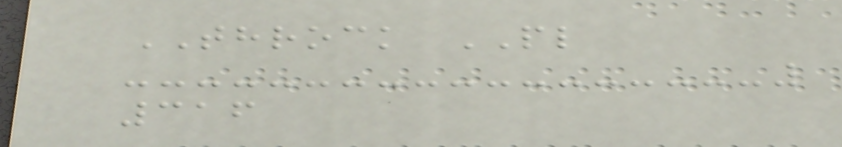THROCK PL
316
